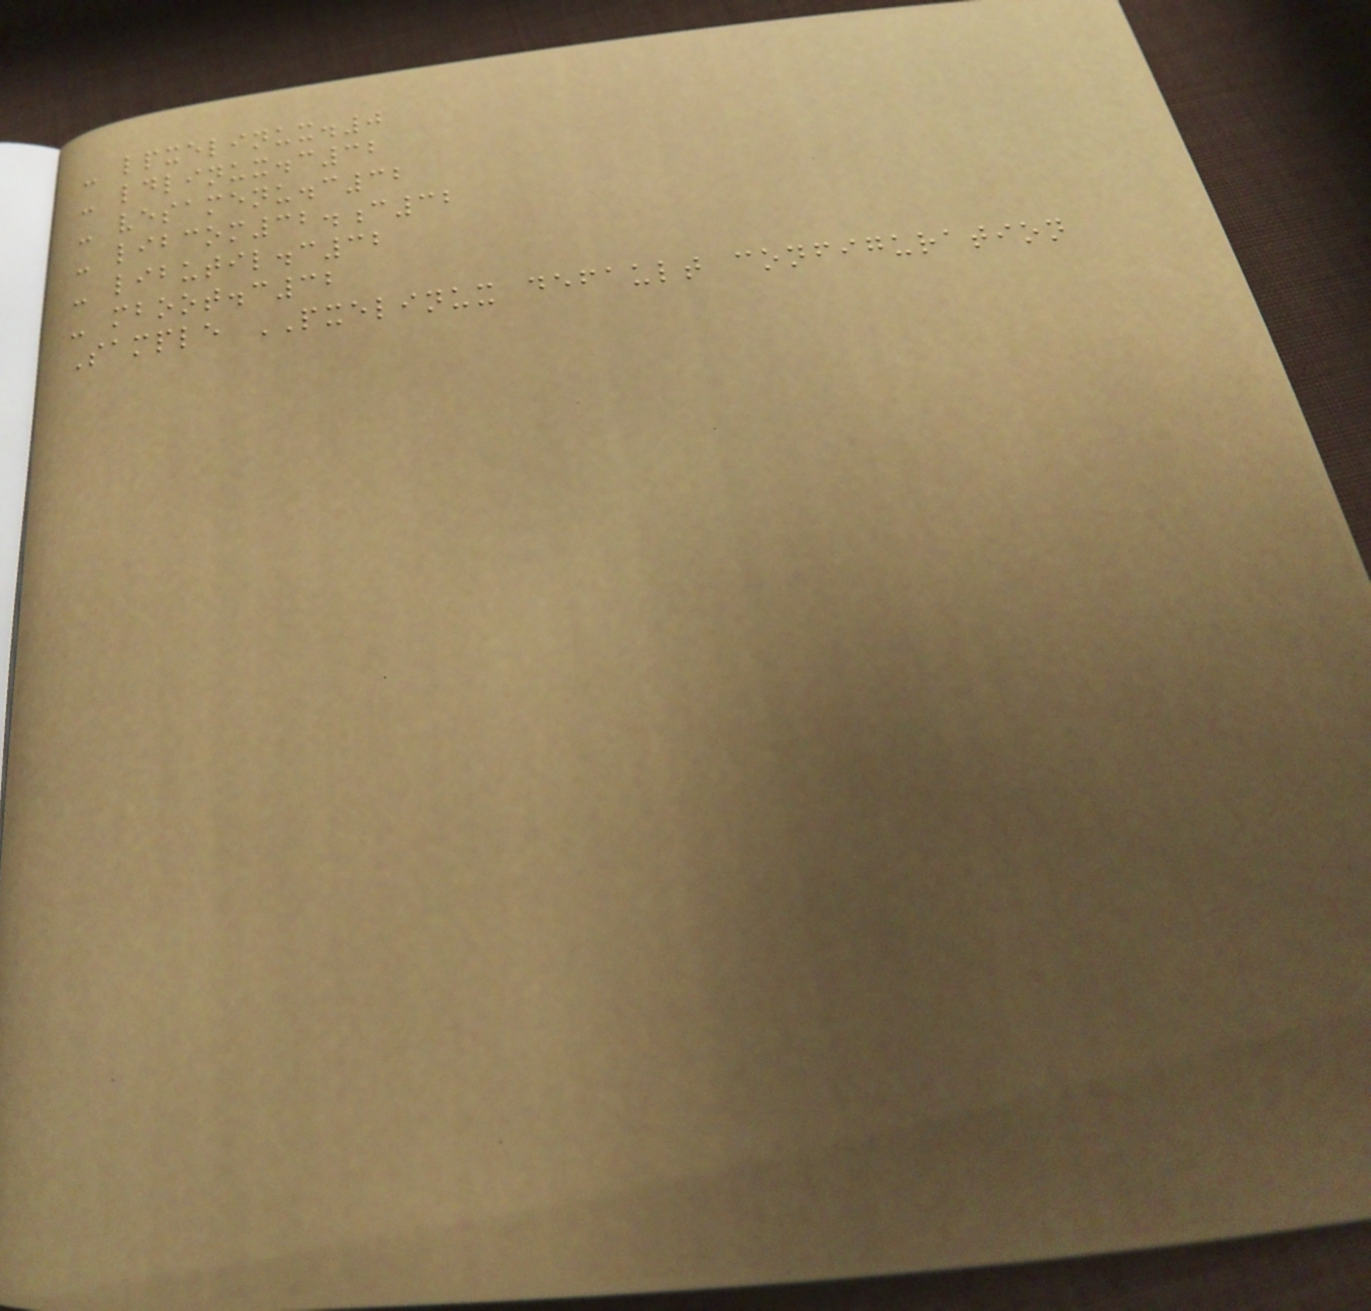- lpxelinux.0
- ldlinux.c32
- vesamenu.c32
- libcom32.c32
- libutil.c32
- mboot.c32
Sample PXELINUX default configuration
